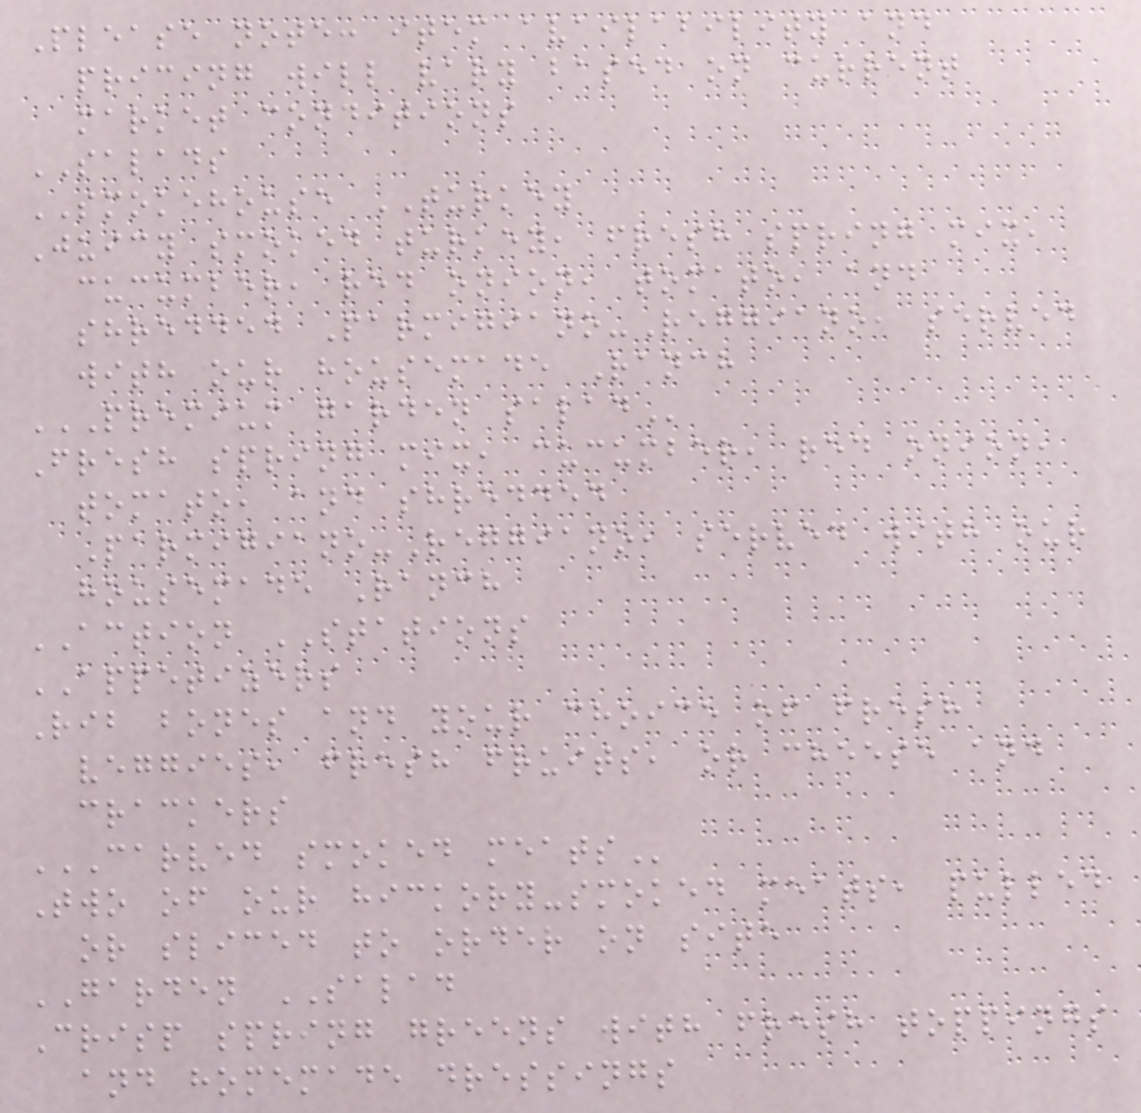Please note: item availability and
pricing will vary based on current
market conditions
SALADS
SMOKEHOUSE TURKEY
Juicy smoked turkey, fresh spring mix,
cucumber, red onion, tomato, and
shredded Parmigiano-Reggiano, served
with our housemade Ranch
PREMIUM GARDEN SALAD
Fresh spring mix, cucumber, red onion,
tomato, and shredded
Parmigiano-Reggiano, served with our
housemade Ranch
ACTION STATIONS
APPETIZERS
Rib bones and your choice of fresh
veggies, fresh fruits, or cheese and
crackers
CARVED SMOKED MEATS
Two of our hickory-smoked meats, pulled
or sliced to order on site
GARDEN SALAD
Crisp spring greens with fresh toppings
and homemade dressings
